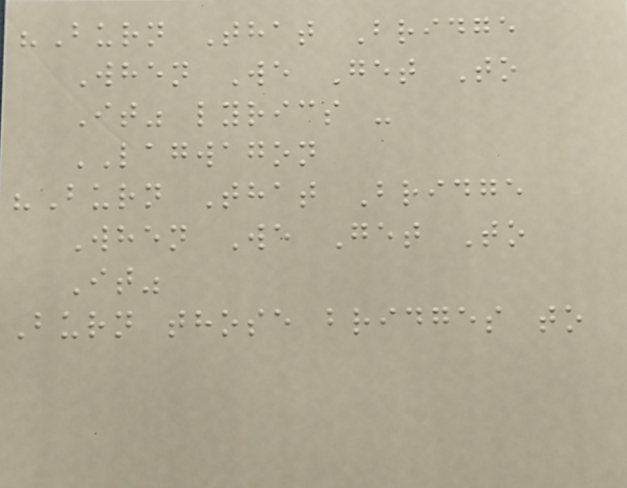"Burn That Bridge
When We Get To
It" lyrics -
LAGWAGON
"Burn That Bridge
When We Get To
It"
Burn those bridges to
